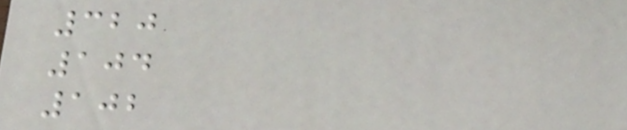320
104
102
